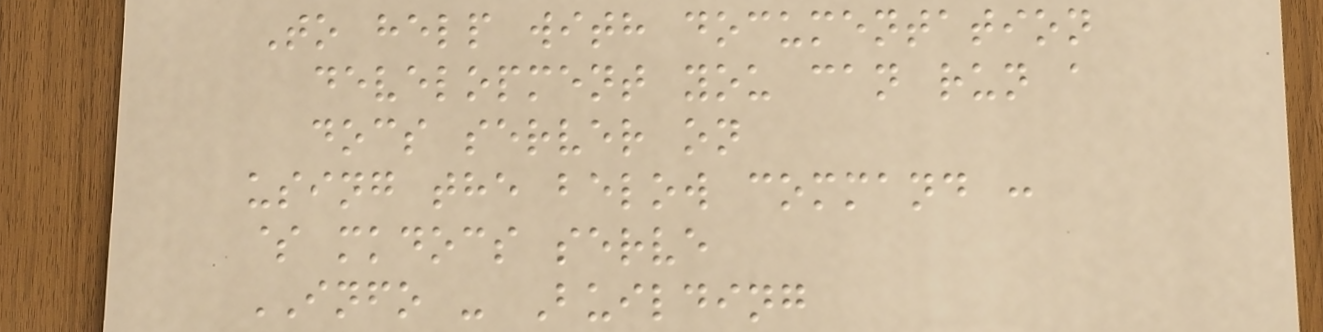To help with documentation
development you can run a
docs server on
using the below command :
$ mkdocs serve
INFO - Building
